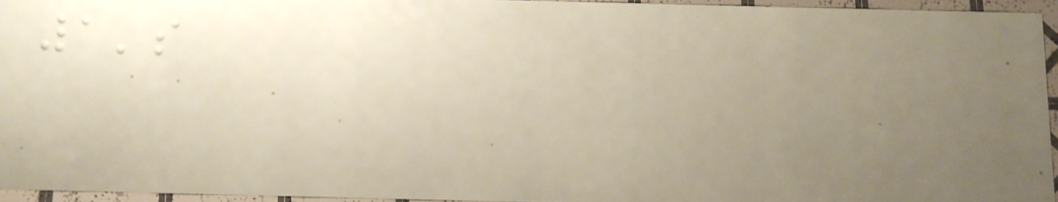1's
